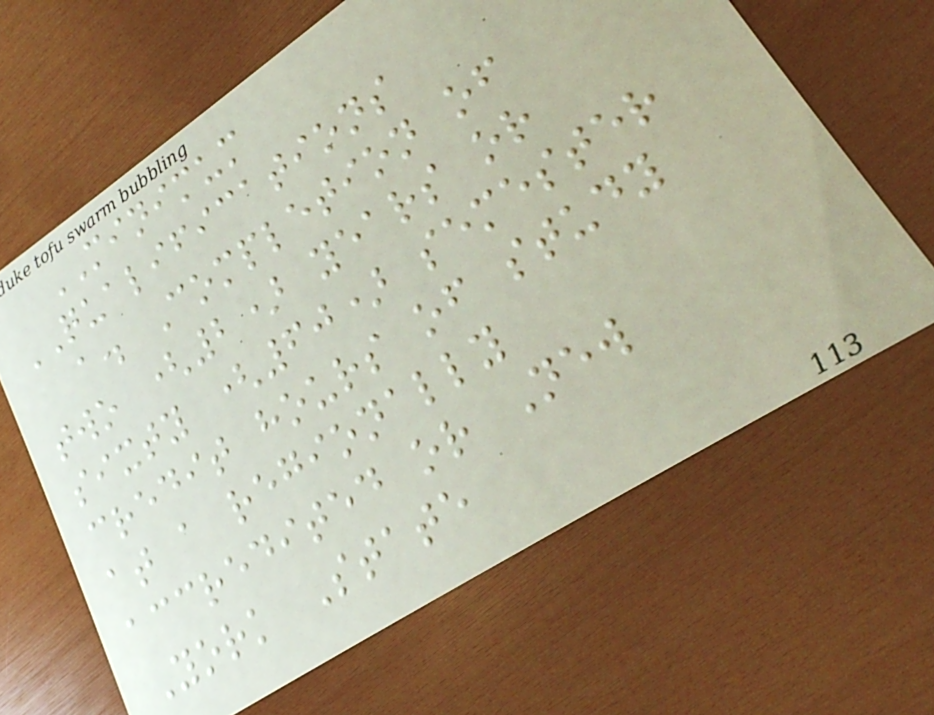MINIMUM
QUALIFICATIONS
a. Completion of
two (2) years or
sixty (60) semester
credit hours of study
at a regionally
accredited or New
York State
